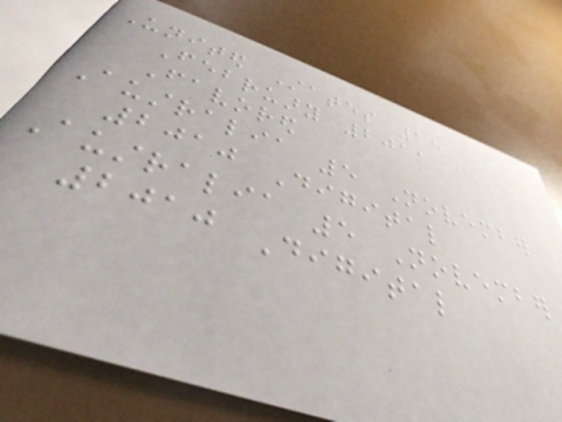United States 15
February 2011
Favored
Australia 5 November
2010 Digital
Australia 5 November
2010 Digital
